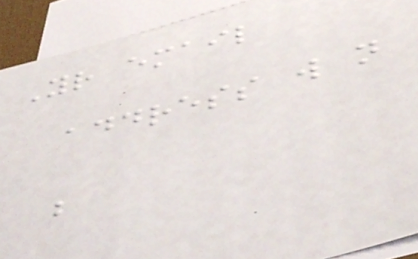Your email
address will not
be
